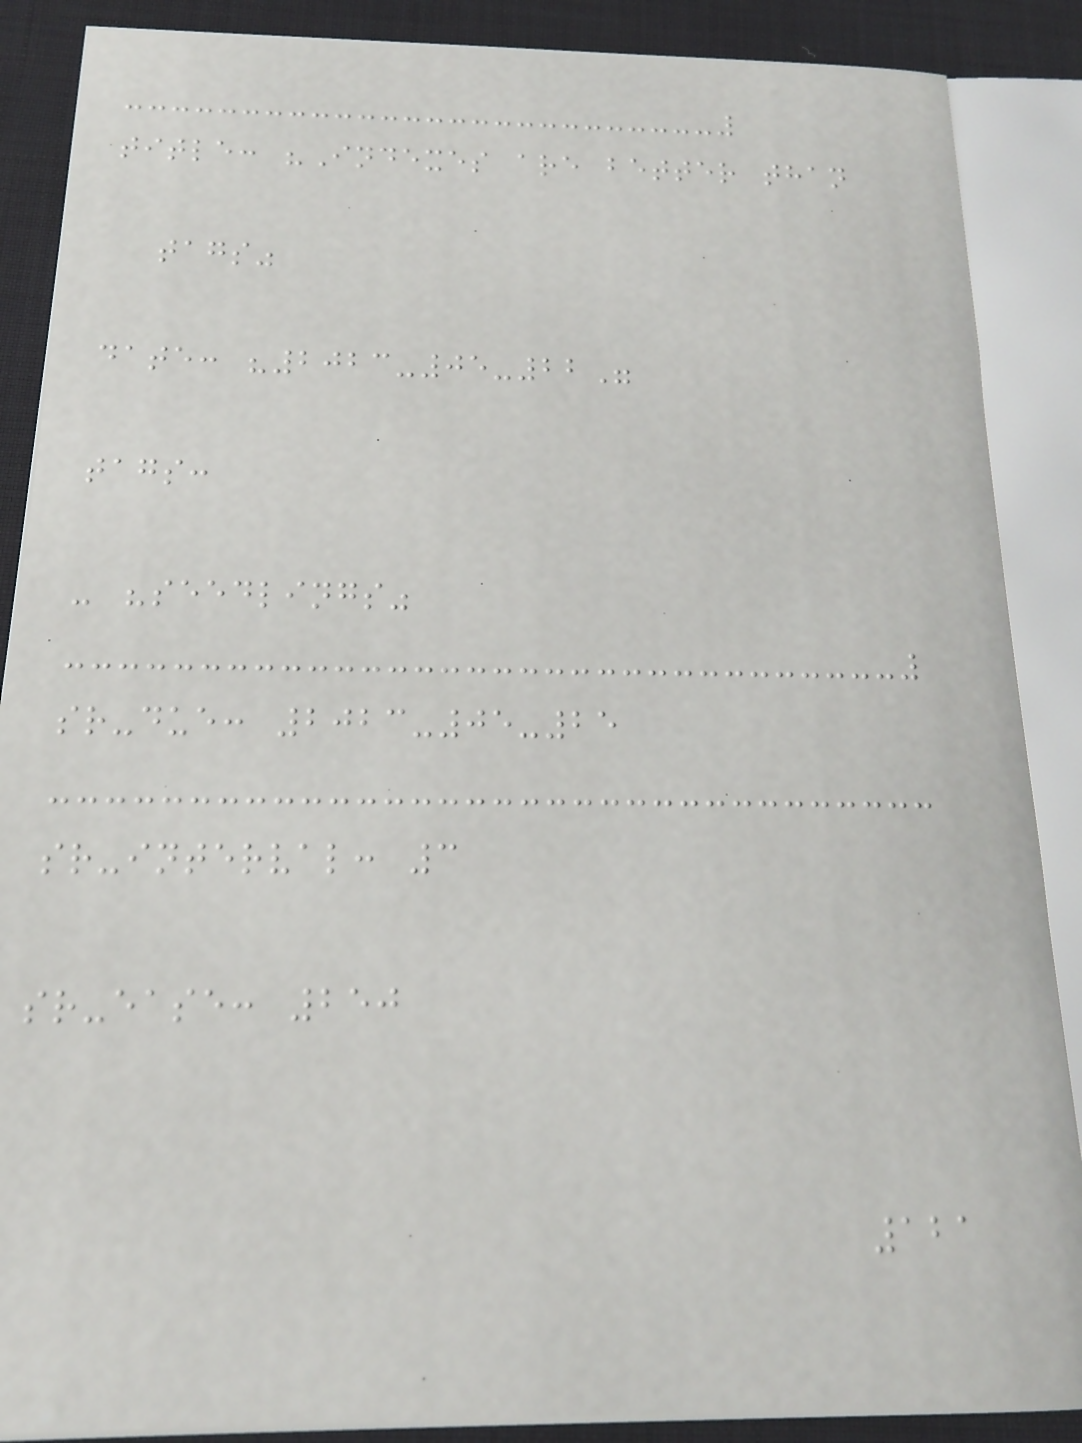title: "Indexes are better than
tags"
date: "2023-05-22"
tags:
- "seedlings"
sr-due: 2023-05-25
sr-interval: 3
sr-ease: 250
121
